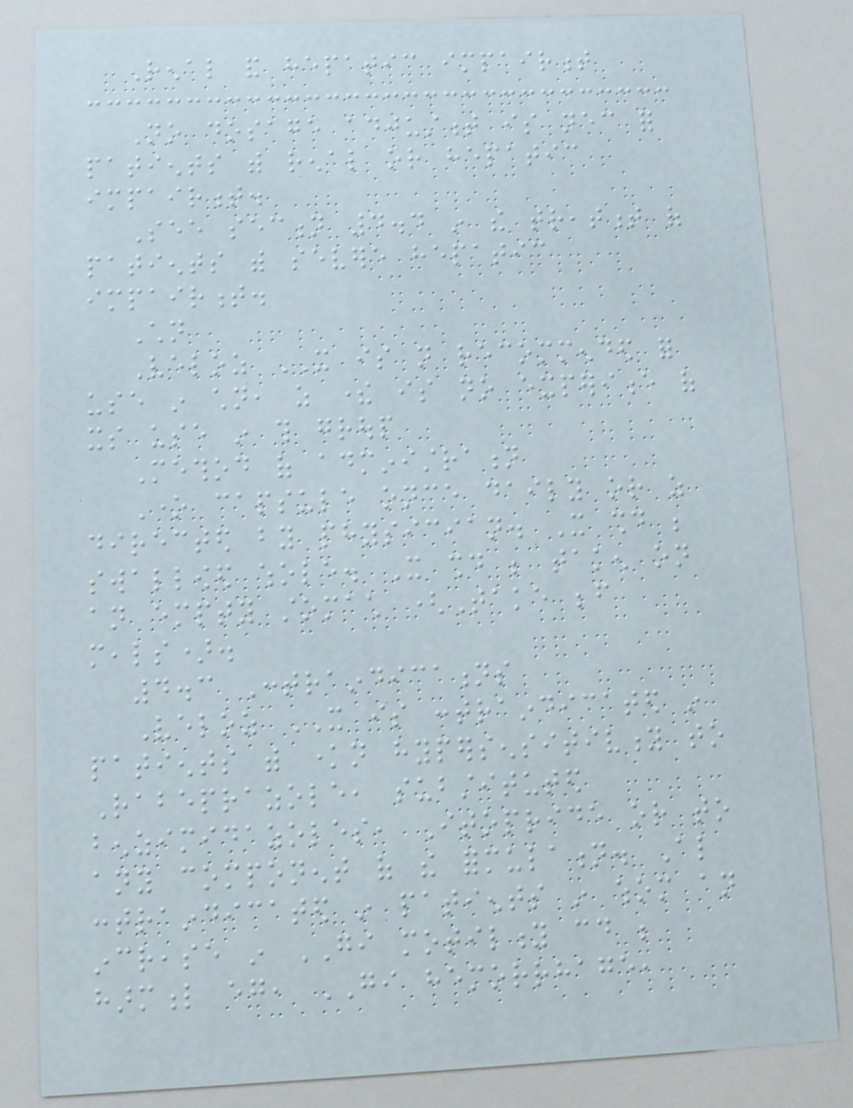Renal and hepatic impairment
No dosage adjustment is necessary for
patients with renal or hepatic
impairment.
See section 4.4 in the treatment of
patients with severe hepatic
impairment.
Children
Veloz IT is not recommended for
use in children, as there is no experience of
its use in this group
Method of administration
One capsule once daily or as
directed by physician. It should be
swallowed whole. It should be taken on
an empty stomach (Take before
meals).
4.3 Contraindications
Veloz IT is contraindicated in
patients with known hypersensitivity to
Rabeprazole, substituted
benzimidazoles, Itopride or to
any component of the formulation. Also
contraindicated in patients in whom an
increase in GI motility could be
harmful eg, GI hemorrhage,
